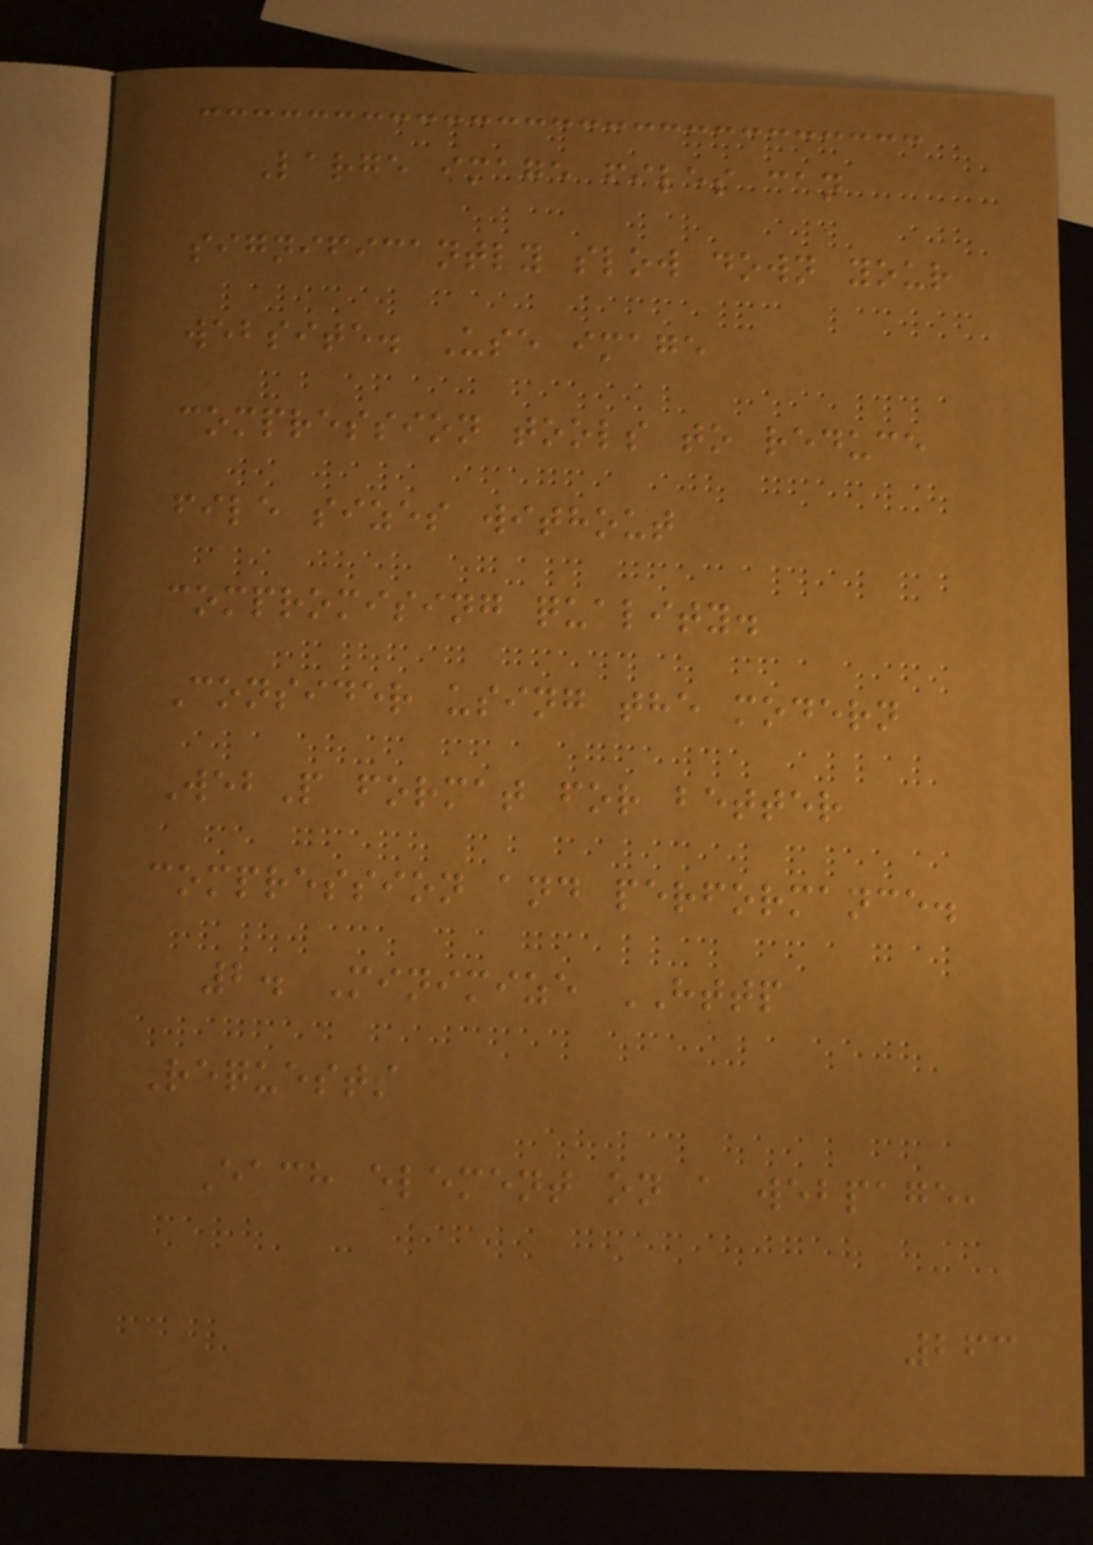Large image files can
significantly slow down your
website. Use image
compression tools to reduce
file sizes without
compromising quality.
Consider using the modern
WebP format for better
compression and performance.
2. Minimize HTTP
Requests
Each element on a webpage,
263
